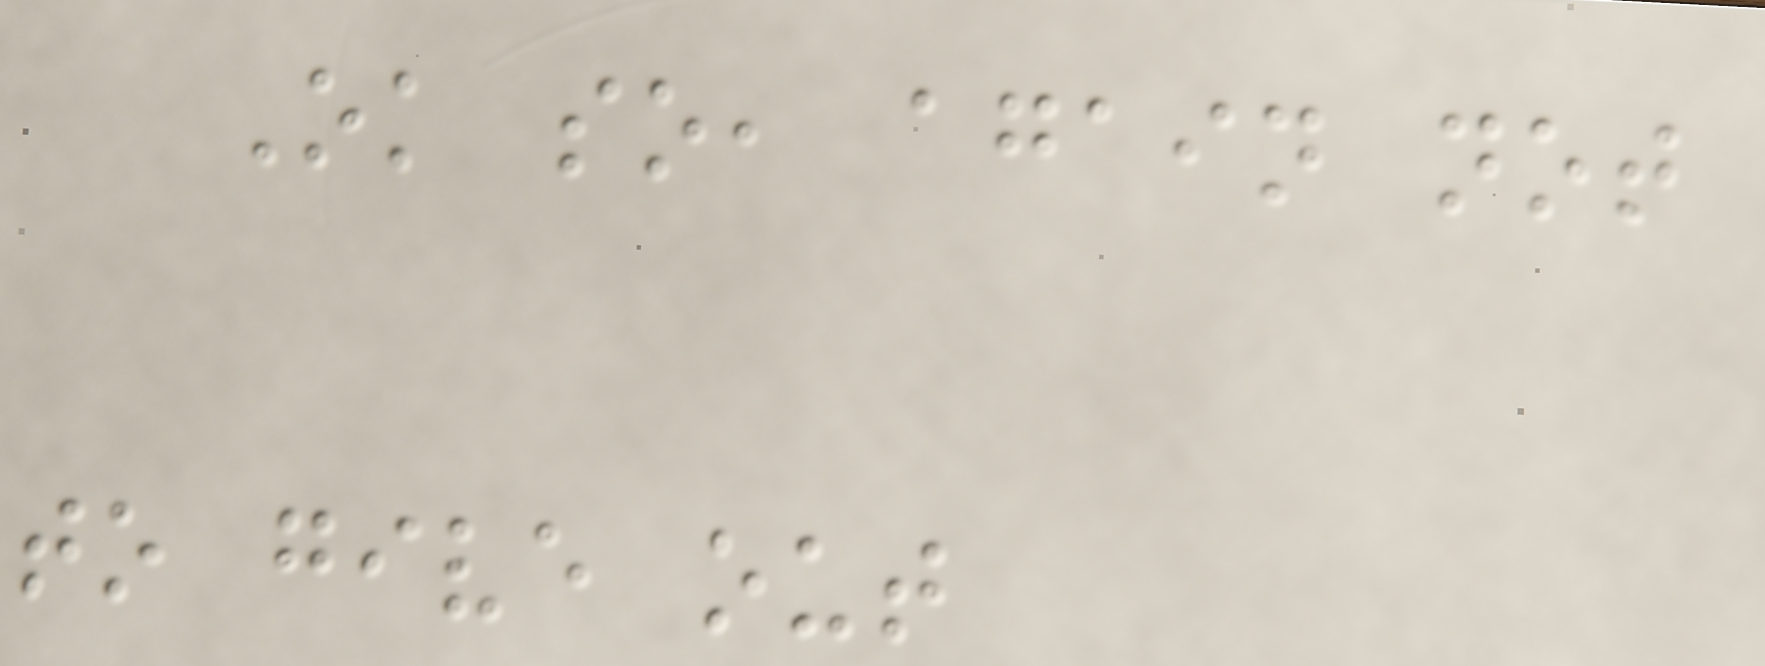Ok so, again not
to give out
